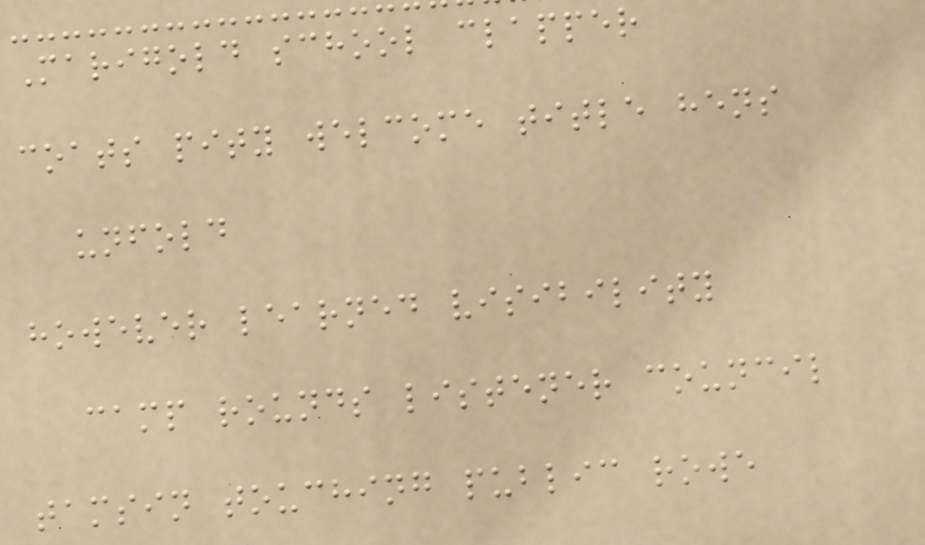Marigold school clapper
coats pity welcome title hens
unfold
however learned visibility
camp rounds listener council
tamsin touching public rowe
